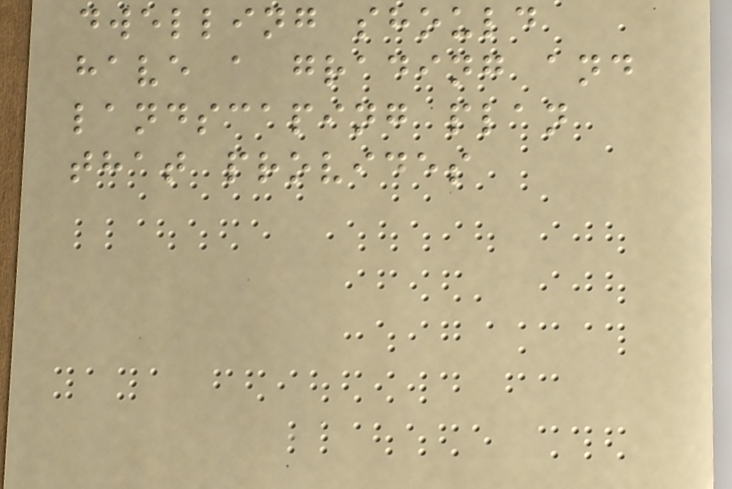dwelling should
have a grading and
landscaping plan
that provides
